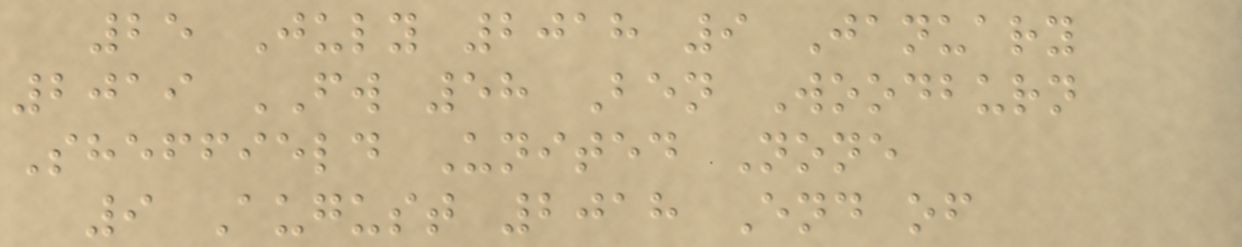25 July 2018 9 January
2019 FW 58 Ben Woodburn
Sheffield United None
9 August 2018 End of
